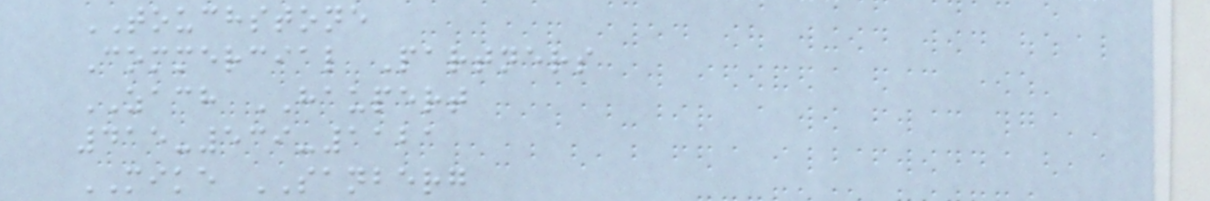TOUCHSTONE
Commercial Partners
ZACH HAUPERT
415-539-1121
MIKE SANBERG
